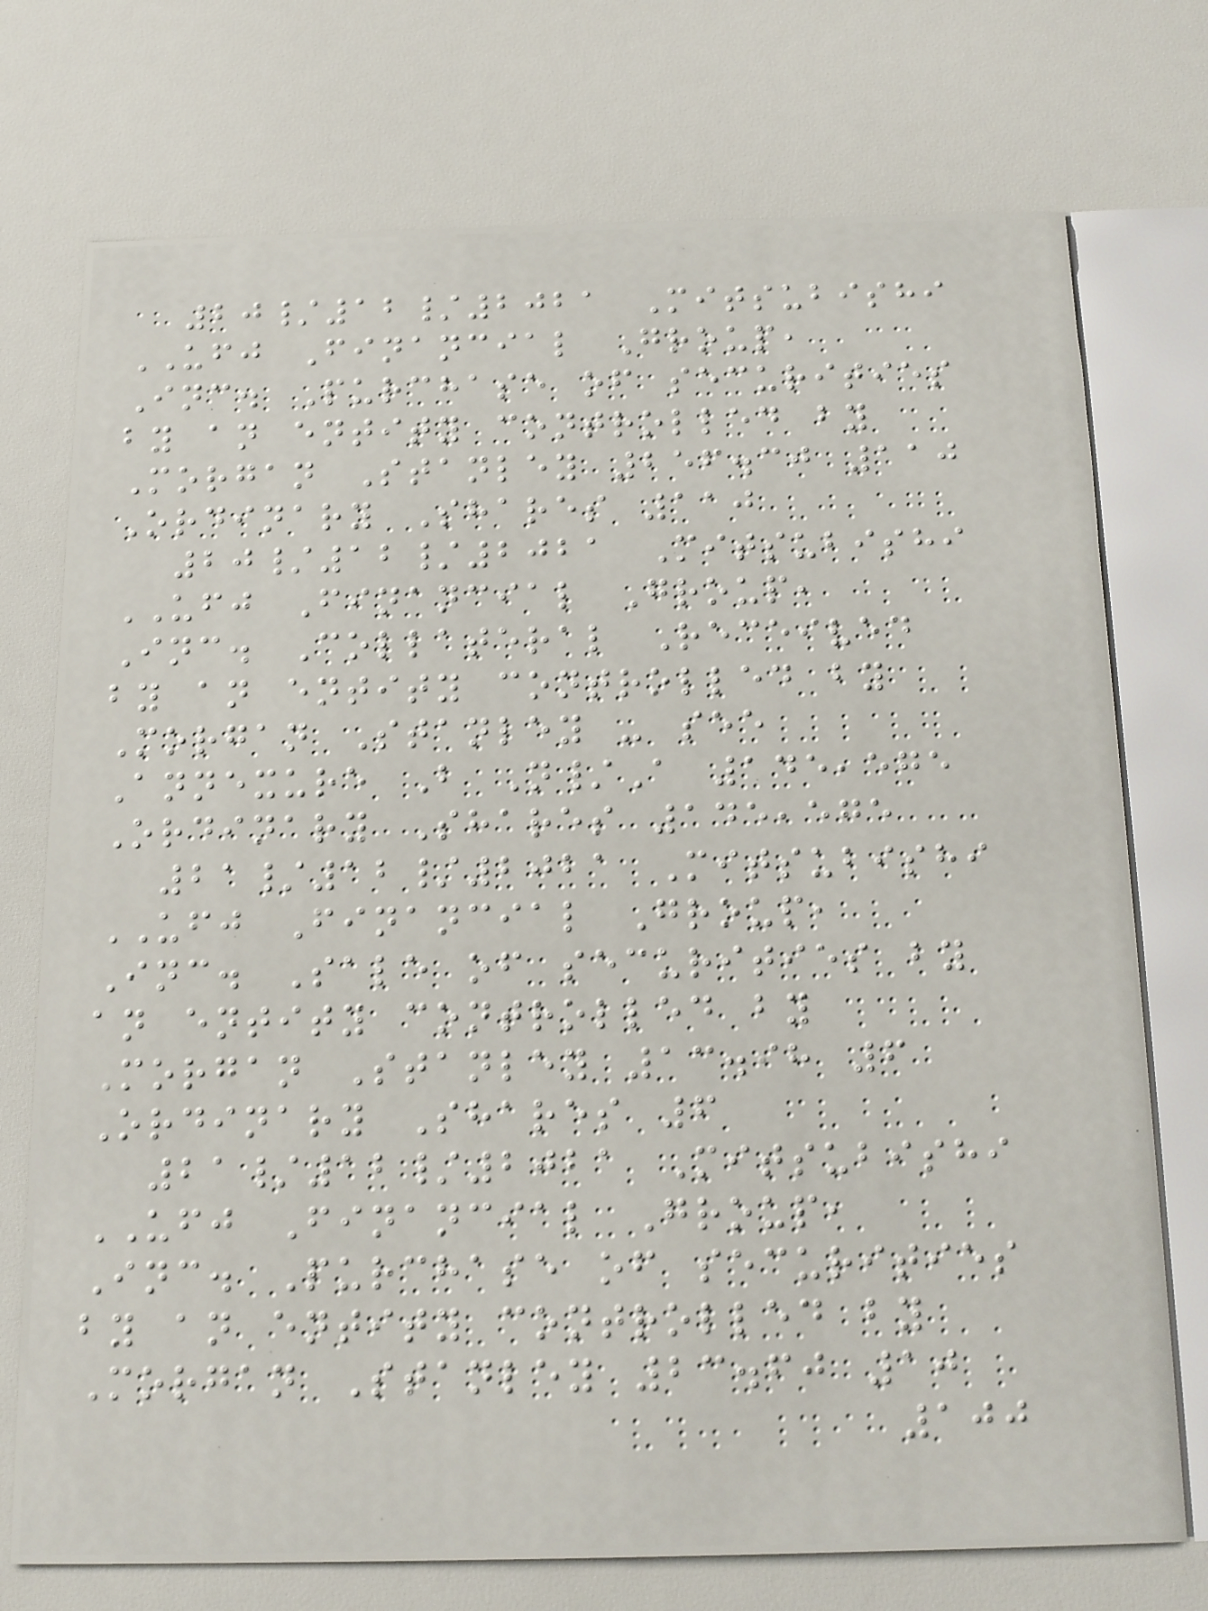20/12/2021 Mitsubishi
UFJ Financial Group,
Inc. Purchase of securities
by an entity controlled by
Morgan Stanley 256.30 110
Ordinary Shares 110
20/12/2021 Mitsubishi
UFJ Financial Group,
Inc. Collateral Received
by an entity controlled by
Morgan Stanley - see
Annexure B N/A 145,575
Ordinary Shares 145,575
21/12/2021 Mitsubishi
UFJ Financial Group,
Inc. Sale of securities by
an entity controlled by
Morgan Stanley 13.98 6
Ordinary Shares 6
21/12/2021 Mitsubishi
UFJ Financial Group,
Inc. Purchase of securities
by an entity controlled by
Morgan Stanley 23.60 10
100
